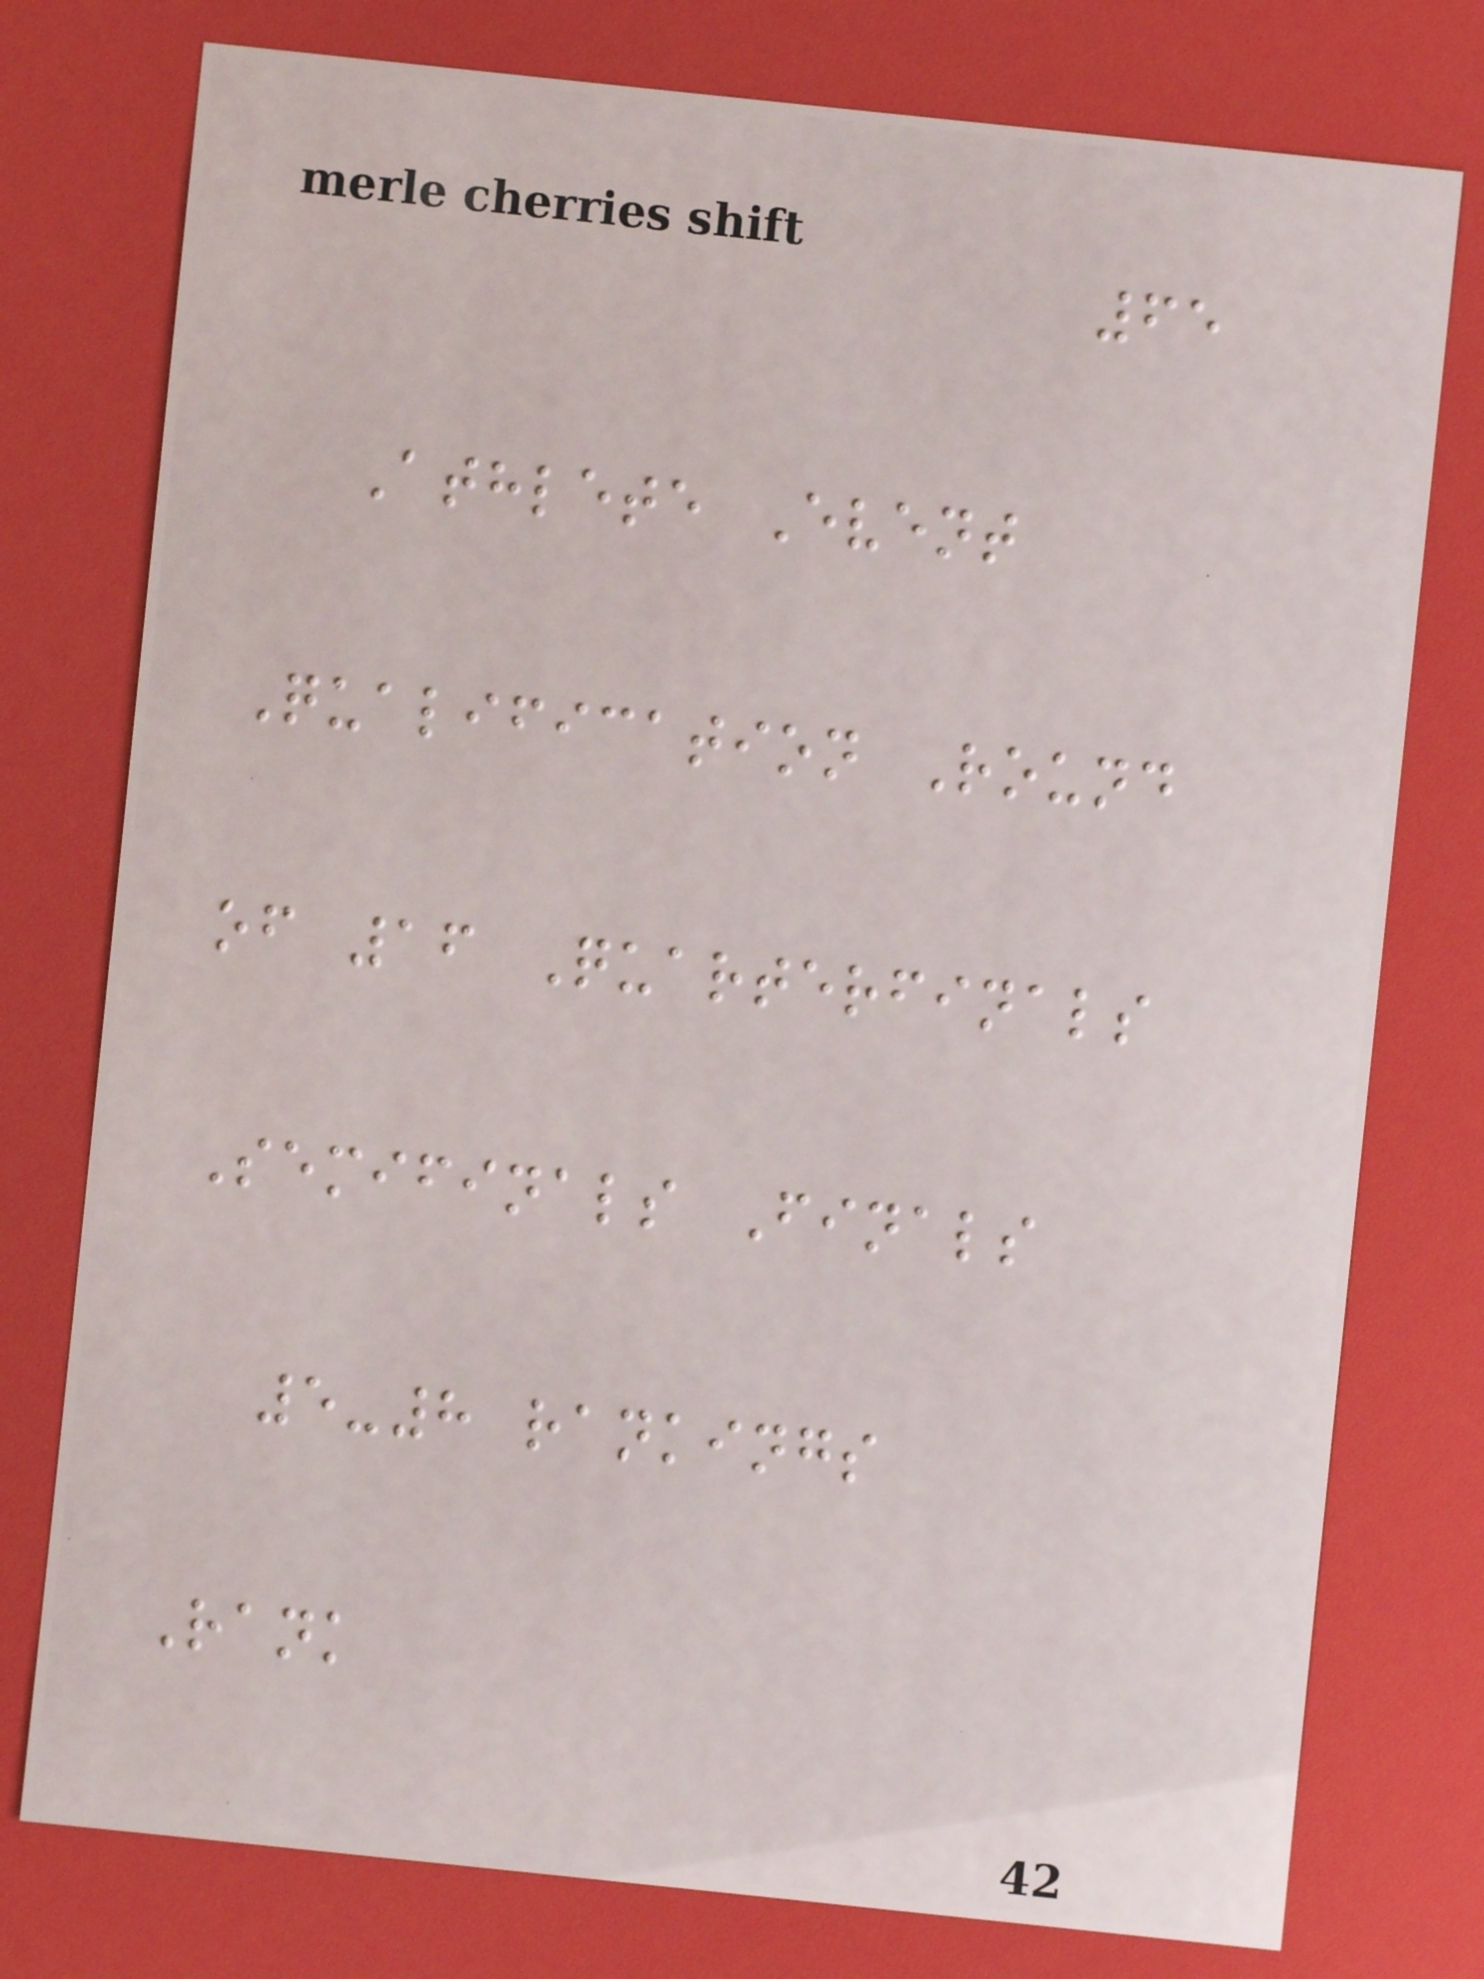65
Athlete Event
Qualification Round
of 16 Quarterfinals
Semifinals Finals
5-8 rankings
Rank
